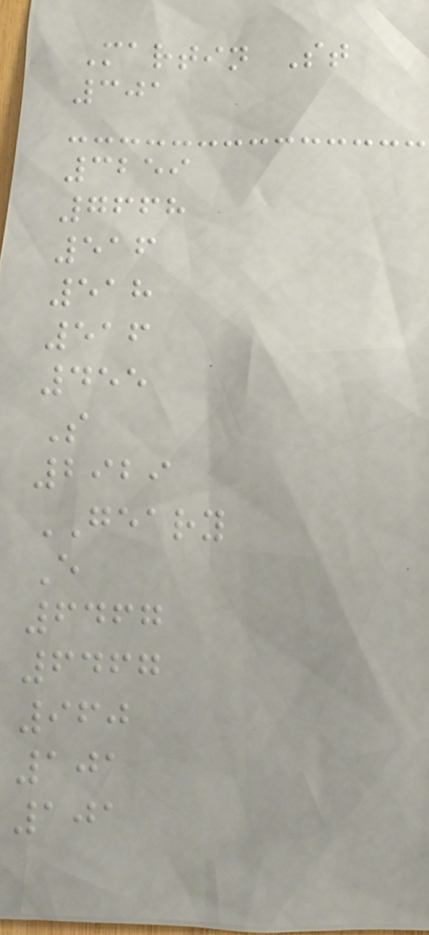Martin St
301
3259
7668
516
518
516
455
S
2929
GEARY
E
6467
6467
960
101
101
